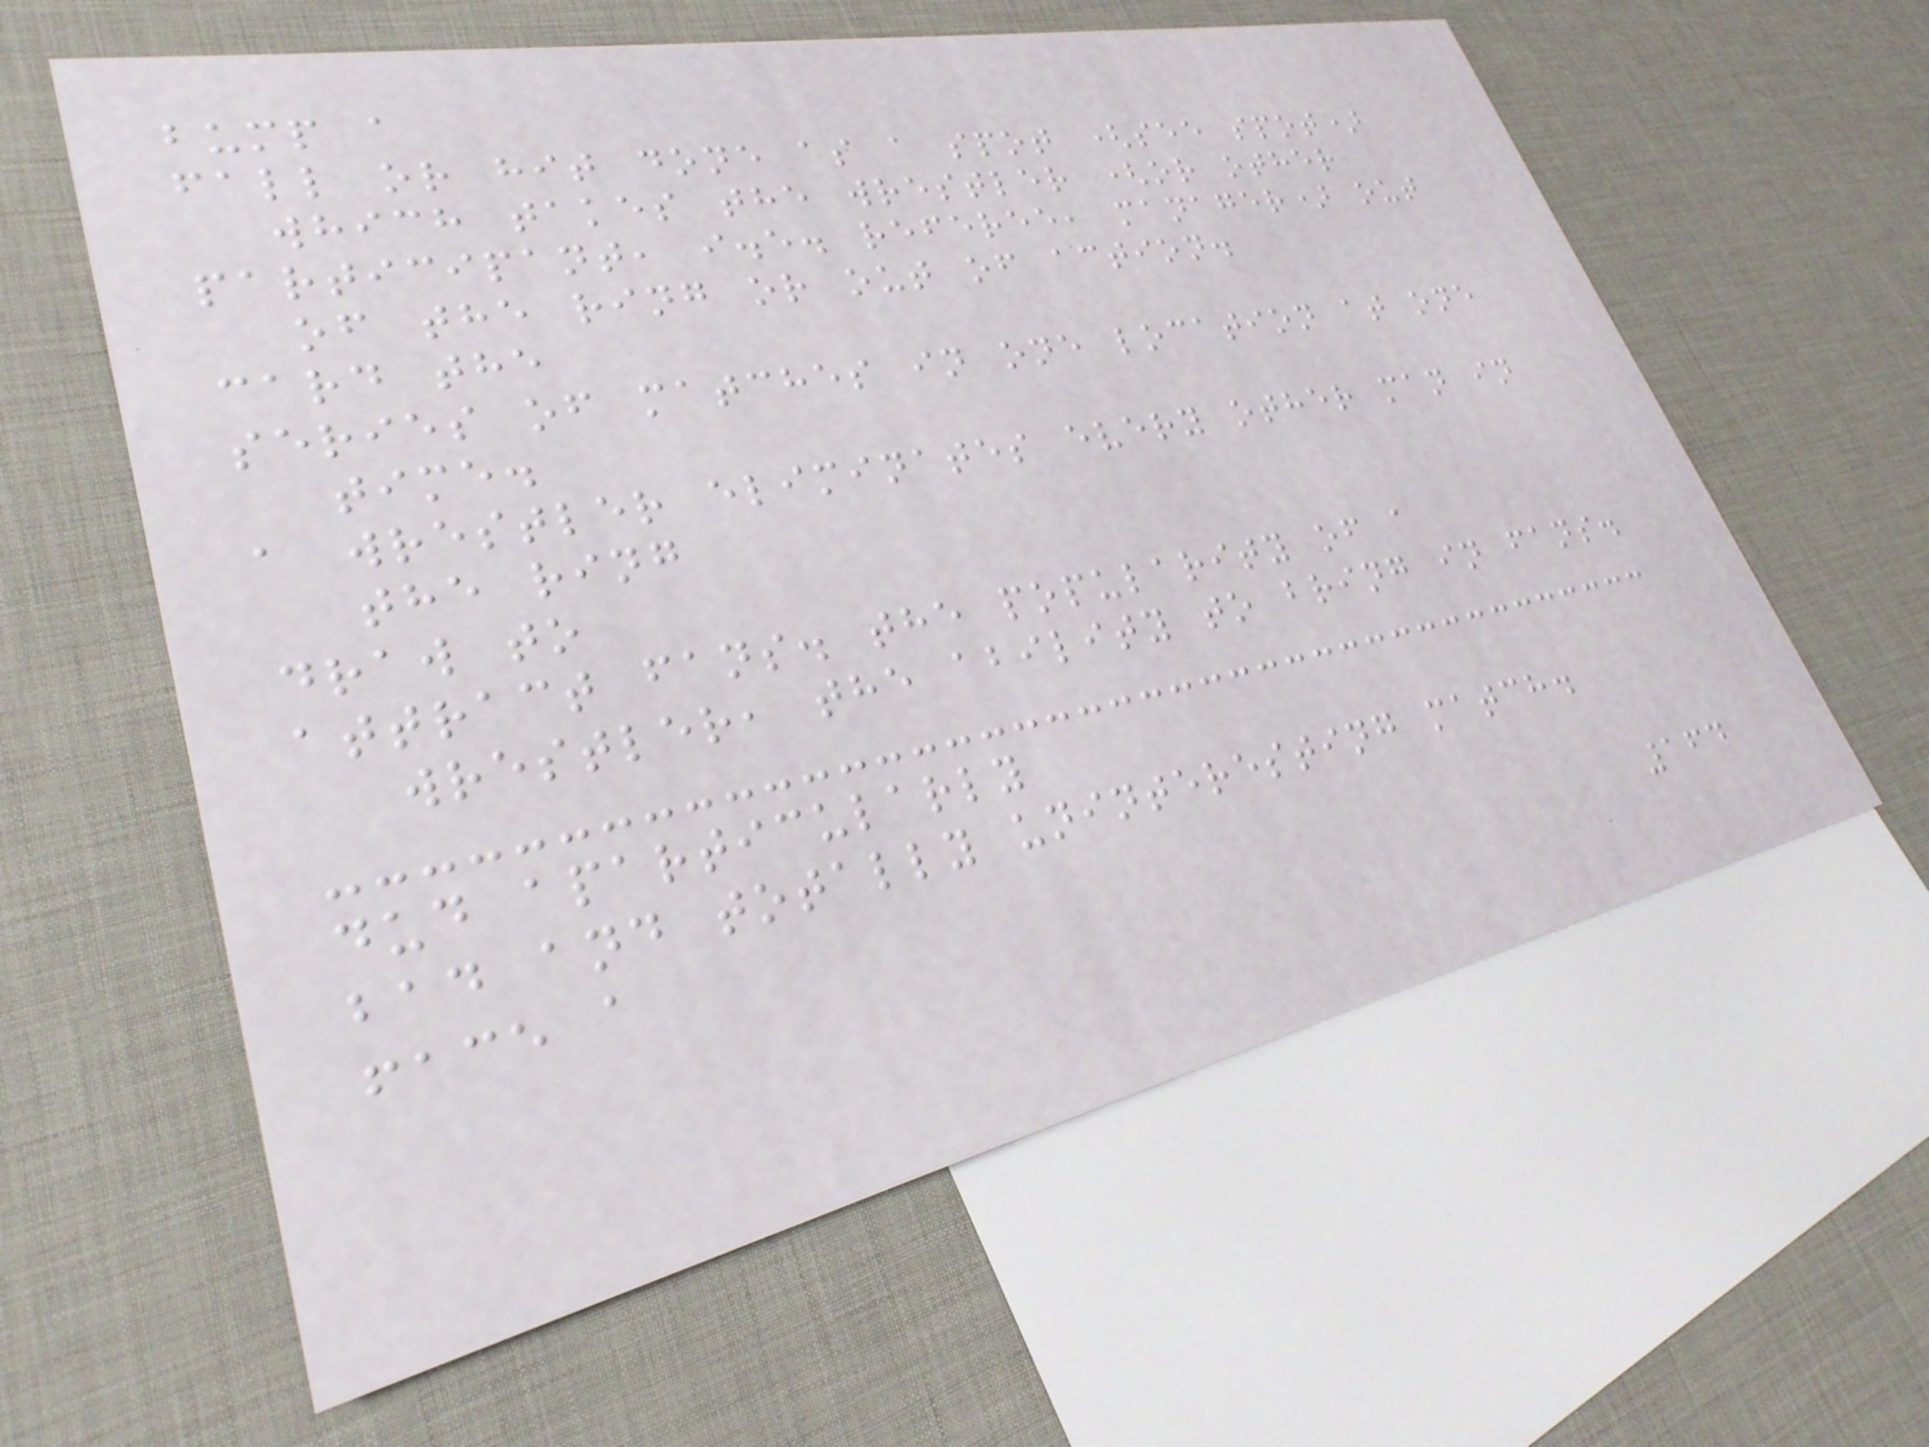bump a
fall or hit done as a spot (see spot)
which takes the wrestler (or other
participant, i.e. referee, manager) out
of the ring or out of action.
card the
series of matches in one location at one
time.
a wrestler eliminates every other man in
the ring
draw to
attract fans. the popularity of a
wrestler, the ability to bring in fans.
dud aparticularly
bad and totally uninteresting match.
face a
164
